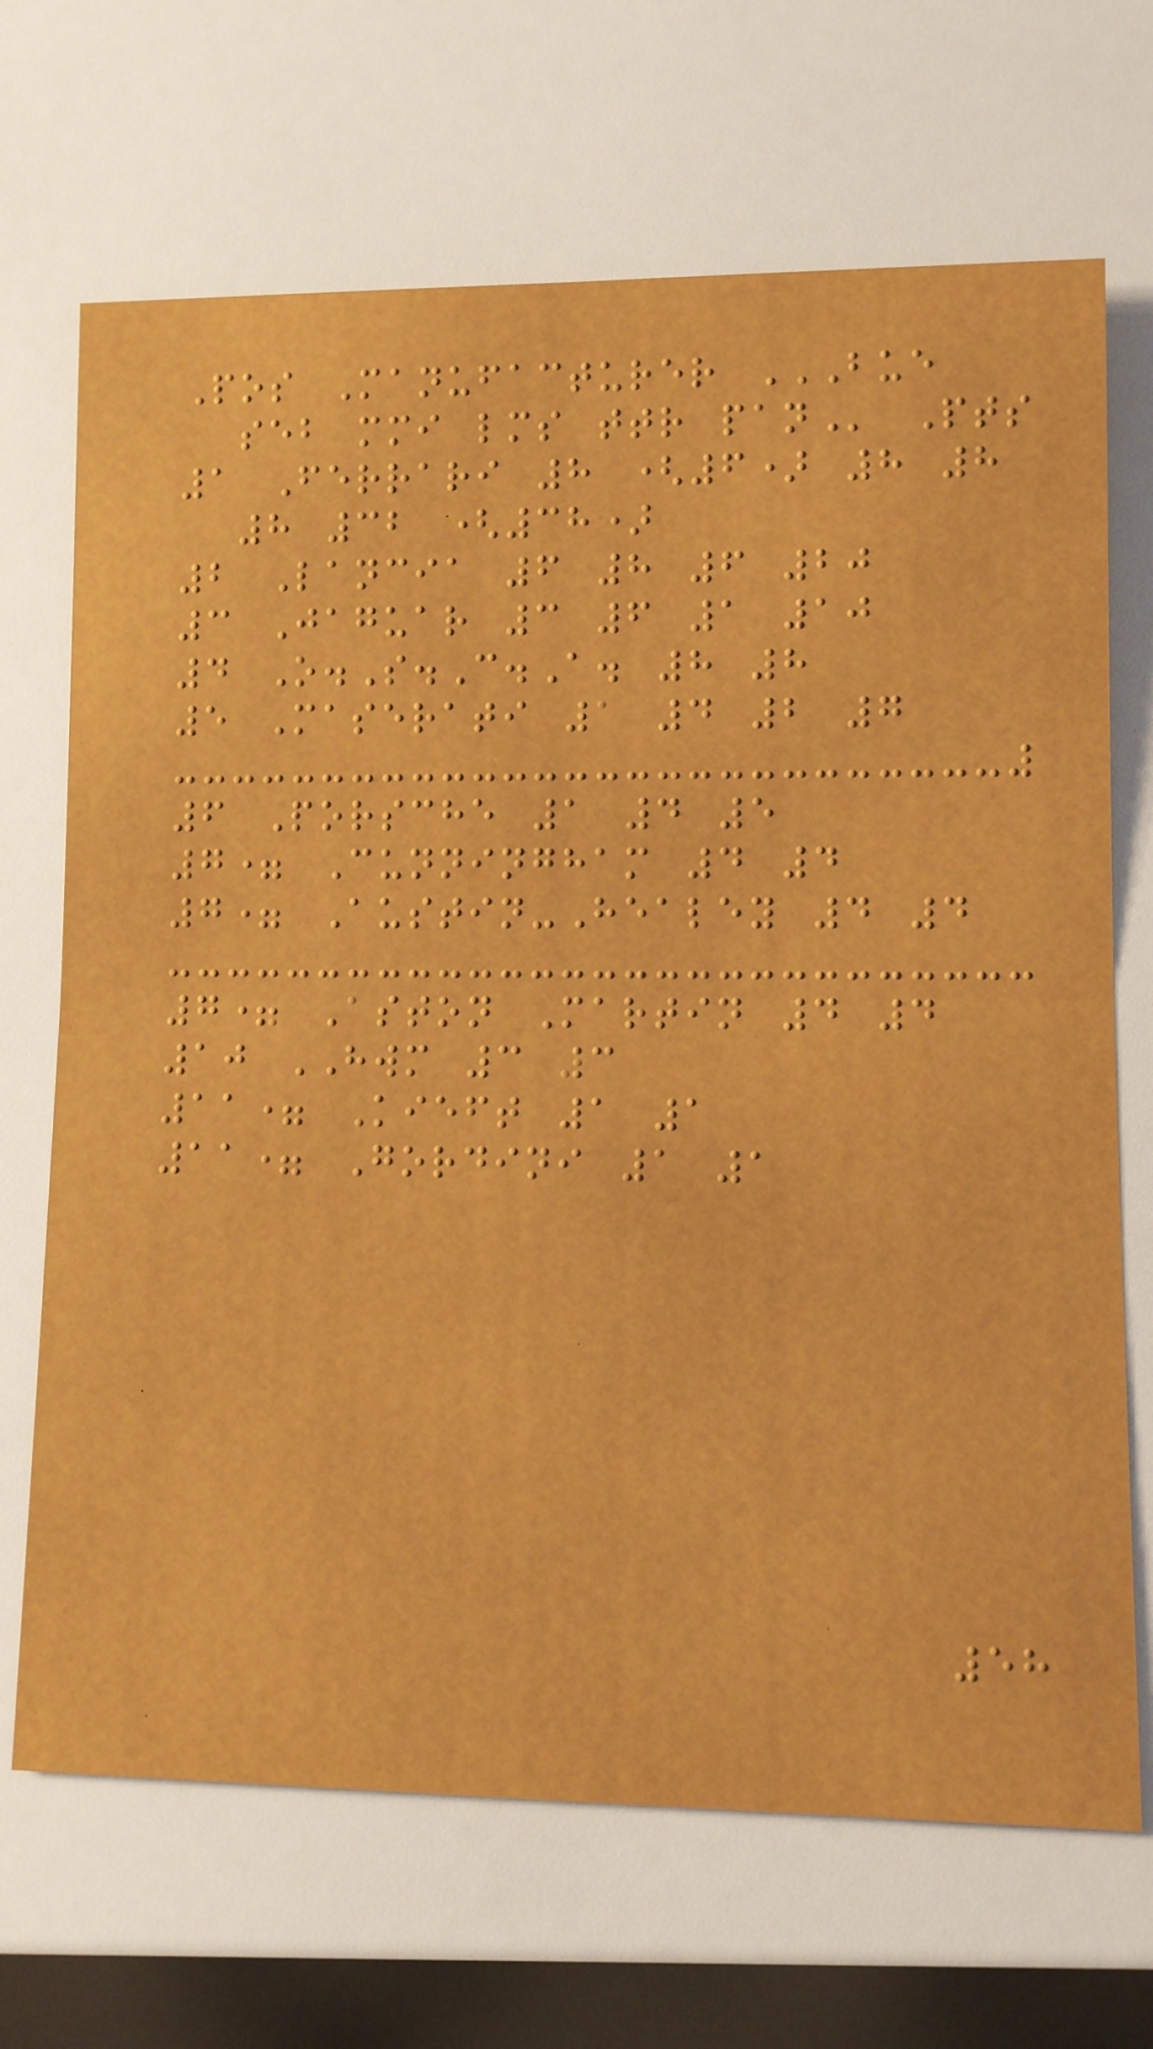Pos Manufacturer BUE
SEB MMI LMS TTR PAN Pts
1 Ferrari 8 (6) 8 8
8 32 (38)
2 Lancia 6 8 6 20
3 Jaguar 3 6 1 10
4 O.S.C.A. 8 8
5 Maserati 1 4 2 7
6 Porsche 1 4 5
7= Cunningham 4 4
7= Austin-Healey 4 4
7= Aston Martin 4 4
10 HWM 3 3
11= Kieft 1 1
11= Gordini 1 1
58
